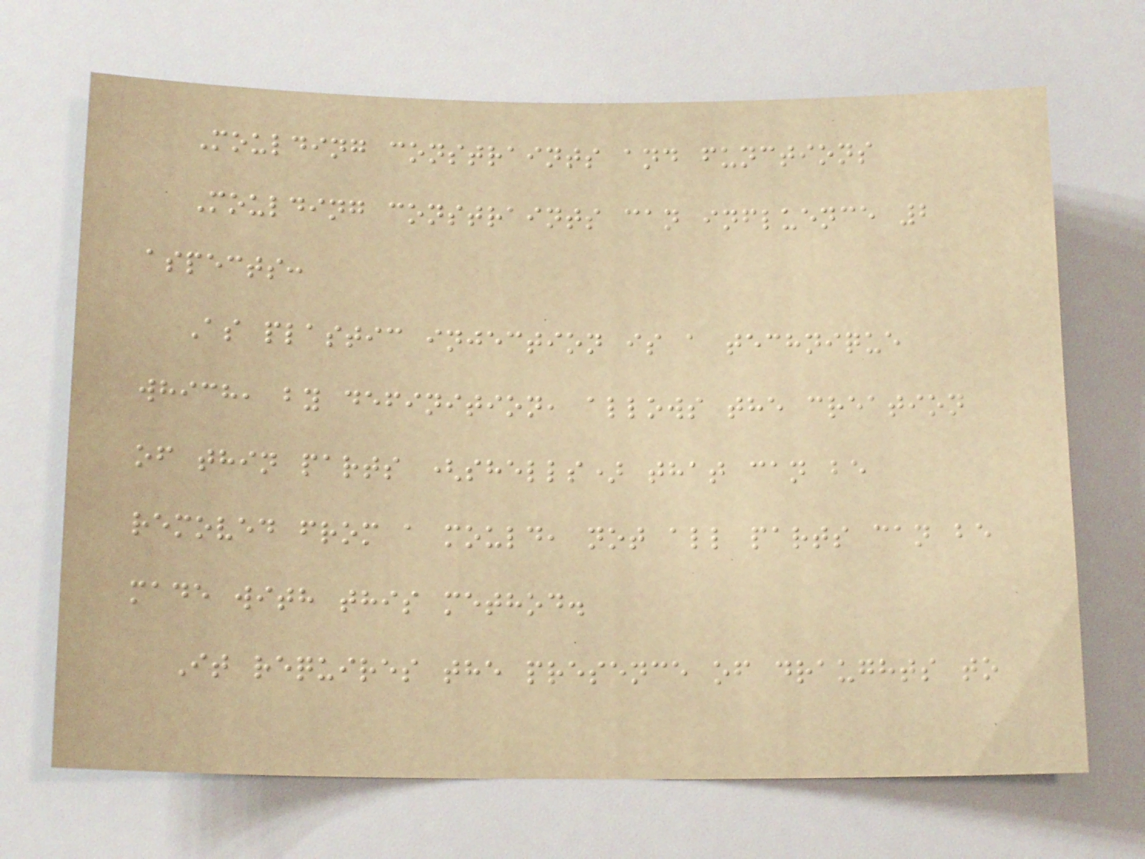Moulding constraints and functions
Moulding constraints can influence 2
aspects:
As plastic injection is a technique
which, by definition, allows the creation
of thin parts (shells) that can be
removed from a mould, not all parts can be
made with this method.
It requires the presence of draughts to
